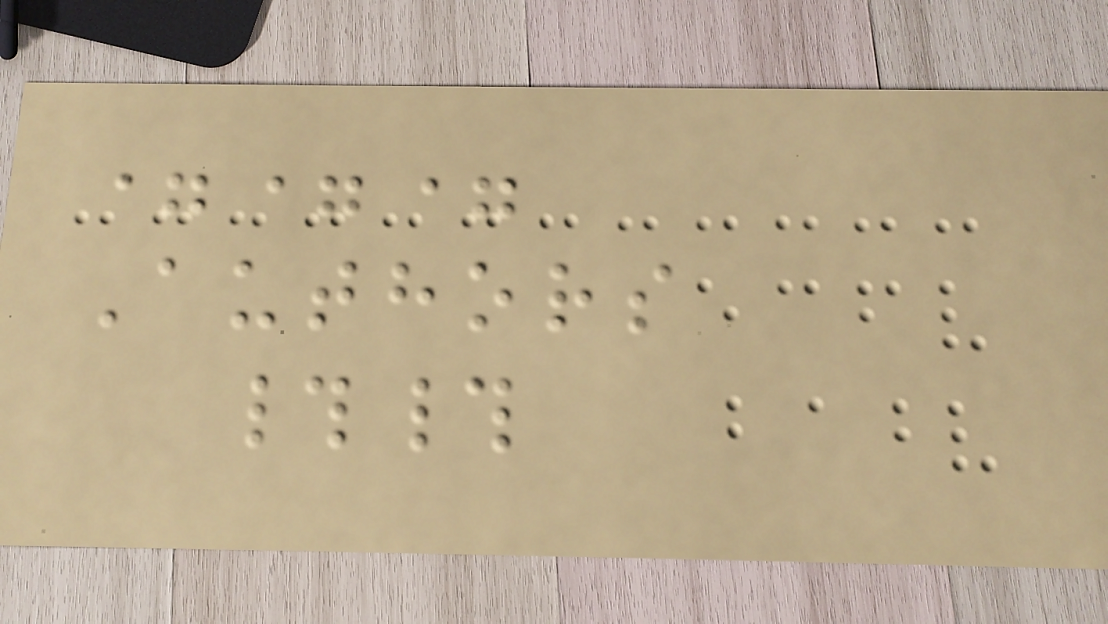===
Authors
##
